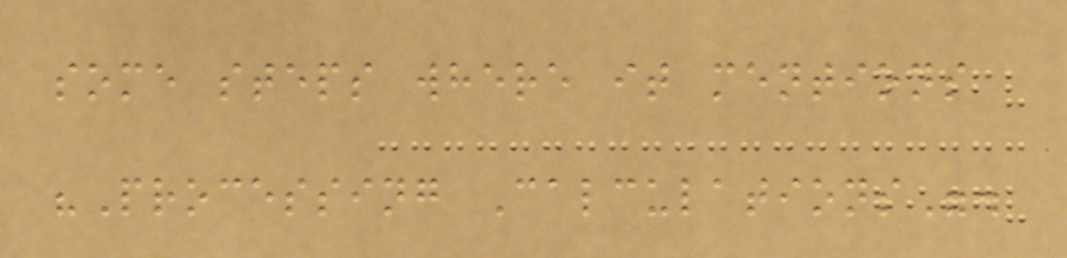some steps where it mentions
"Processing Calculations".
